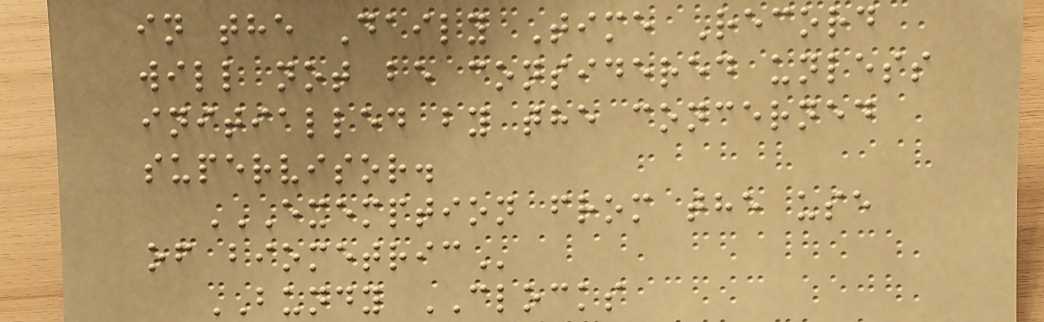in the Daily Time Record
will not be considered unless
initialled by the concerned
supervisor.
EXEMPTION FROM THE USE
OF BIOMETRIC
BUNDY CLOCKS
